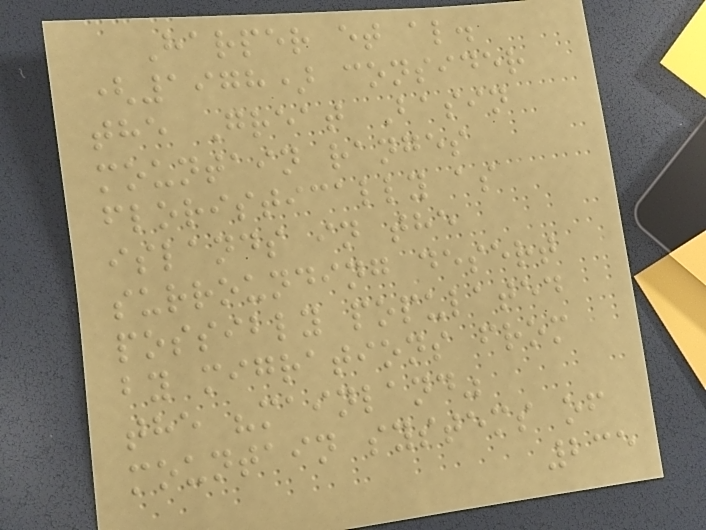Harper et al.
(1978) consider
the Great Basin
mountain ranges
floristically as
islands in the
surrounding desert
possibly populated
by migrations from
the "mainland"
mountain systems of
235
